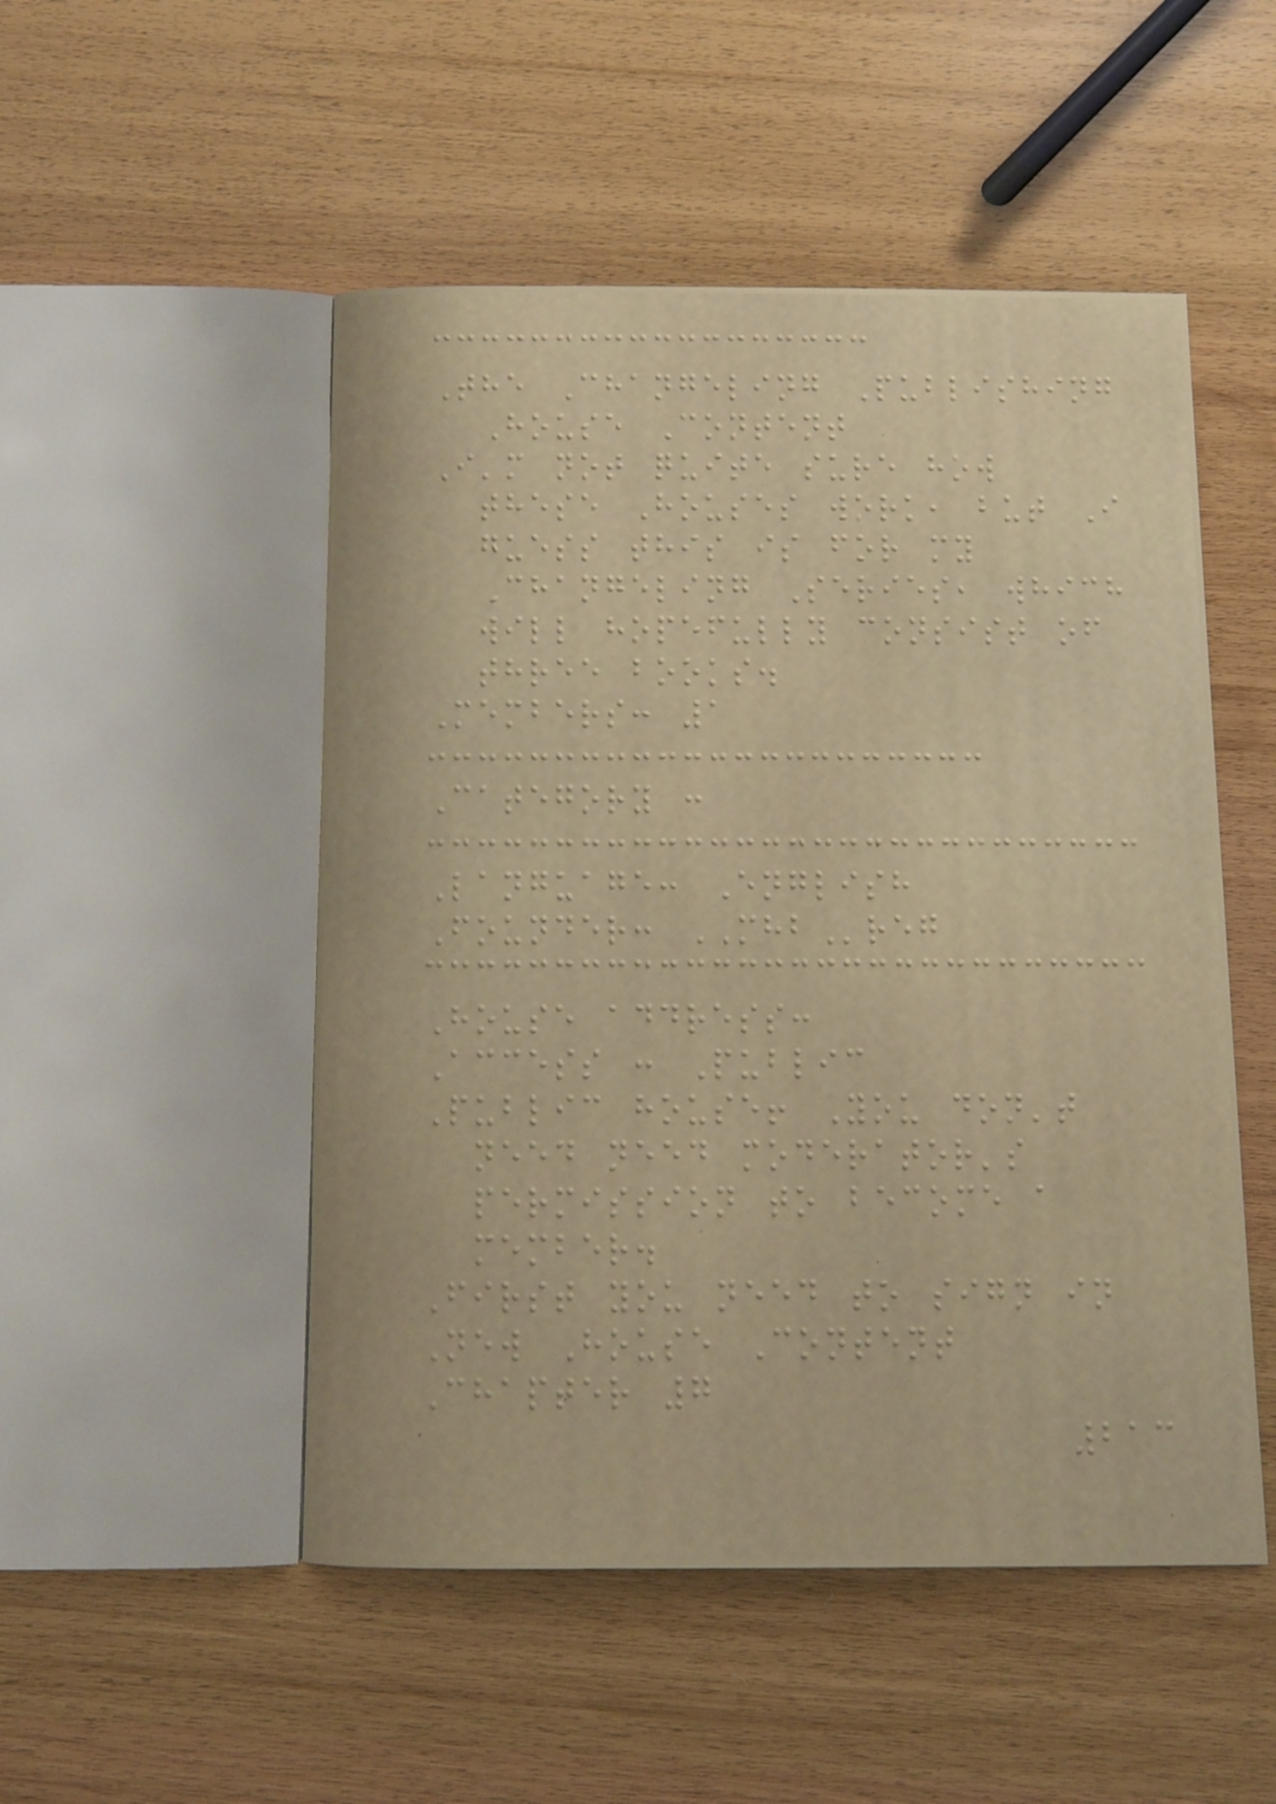The Changeling Publishing
House Content
I'm not quite sure how
these Houses work, but I
guess this is for my
Changeling Series, which
will hopefully consist of
three books.
Members: 1
Category :
Language: English
Founder: MHBreg
House address:
Access : Public
Public house! You don't
need need moderator's
permission to become a
member.
First you need to sign in
New House Content
Chapter 7
213
